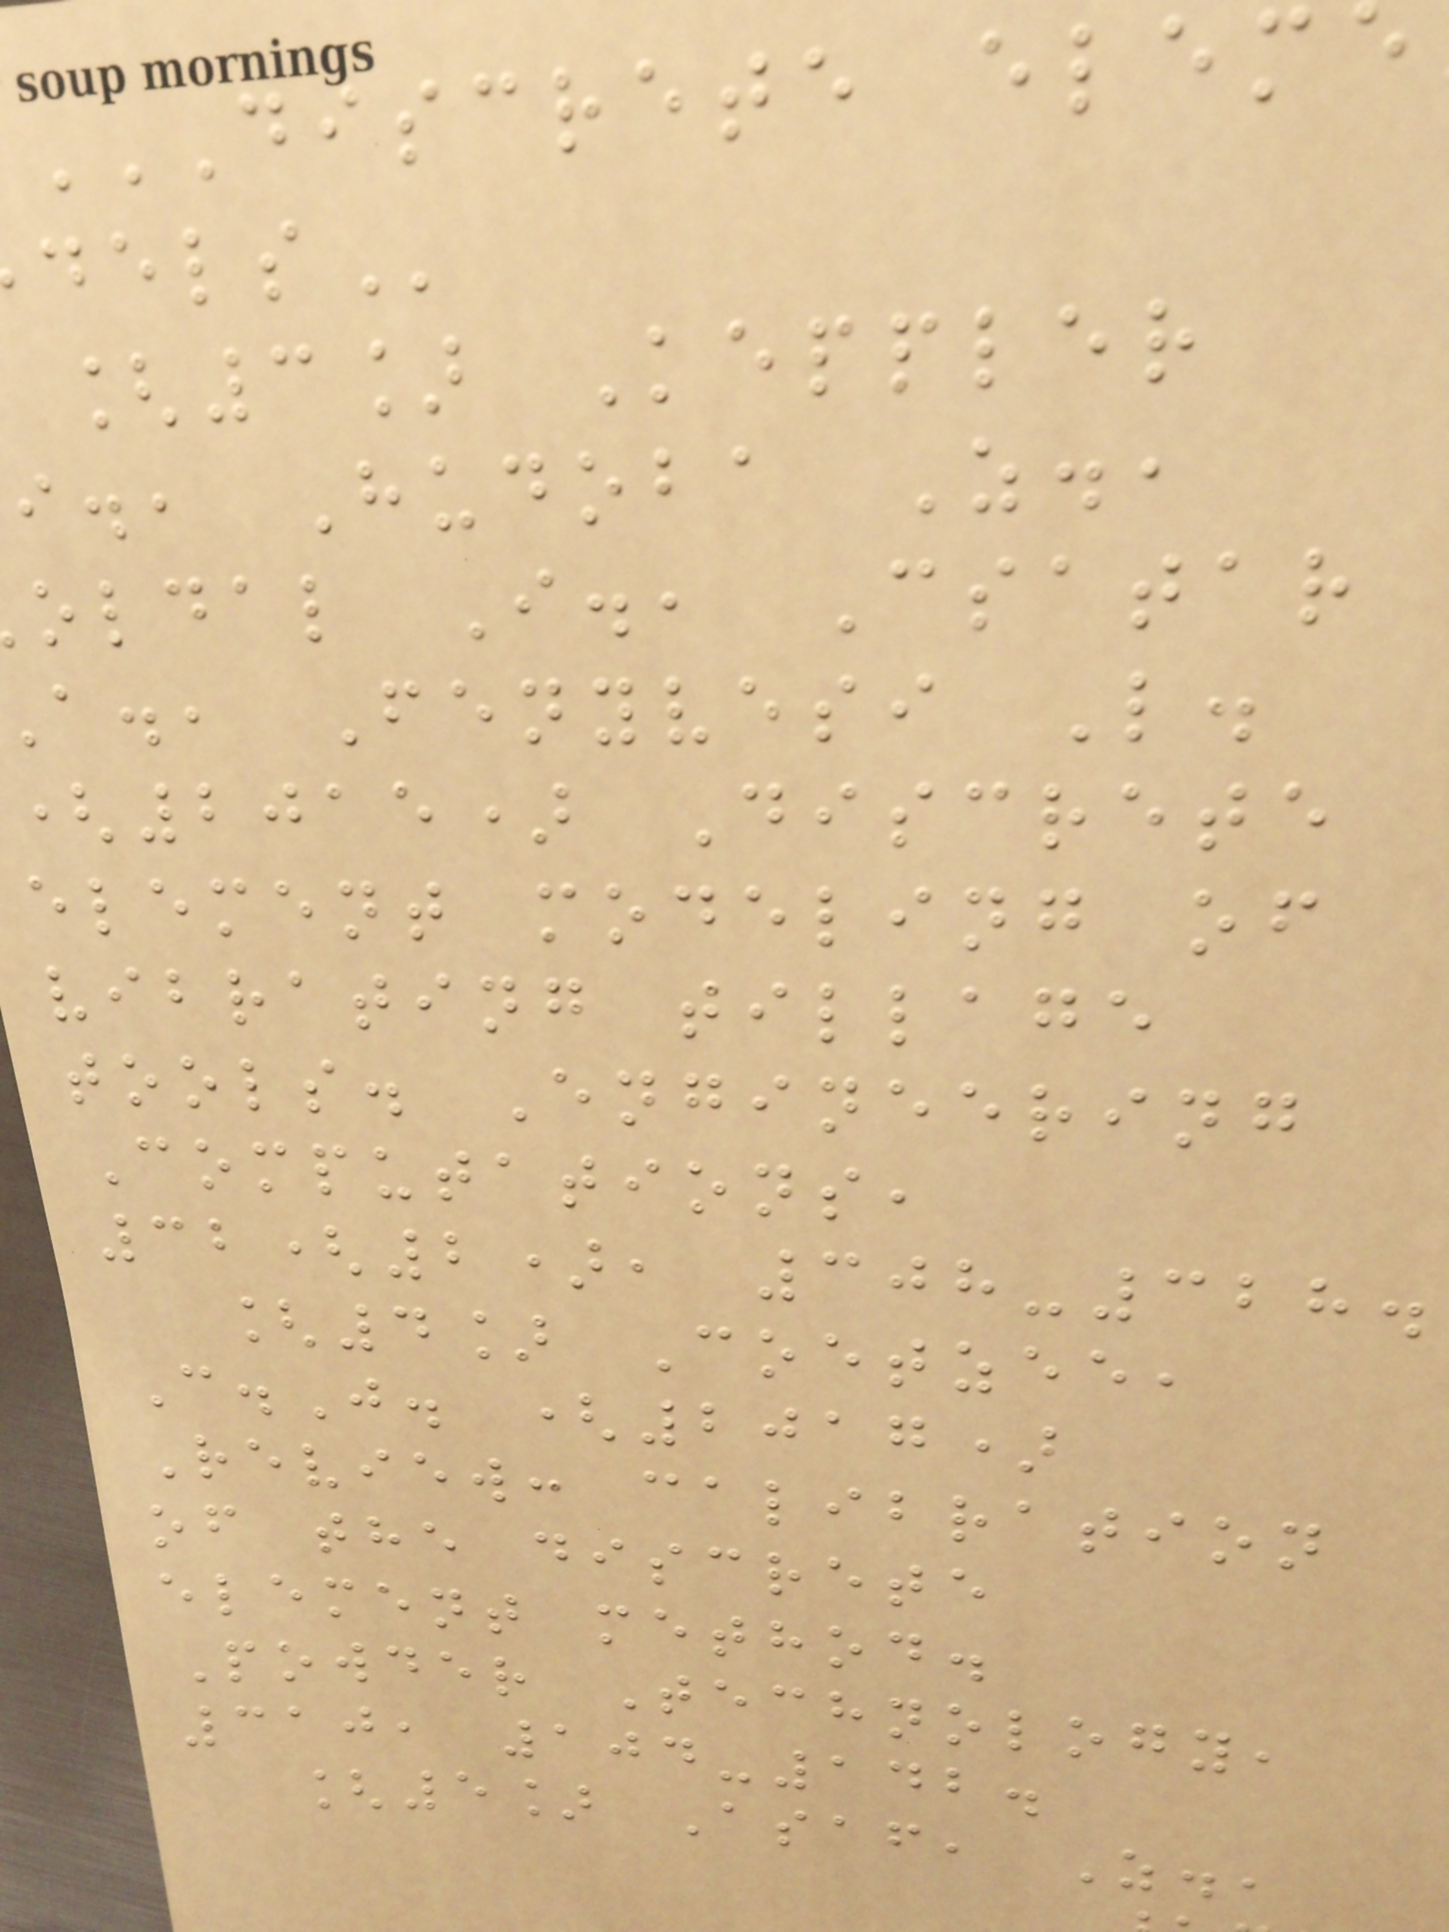[3] Keppler
i., Hudoba Z.,
oldal I., Csatar
a., Fenyvesi L.
(2015) Discrete
element modeling of
vibrating tillage
tools. Engineering
Computations,
32(2), 308-328.
[4] Coetzee,
C.J. (2017)
Review: calibration
of the discrete
element method.
Powder Technology,
310, 104-142.
[5] Asaf, Z.,
